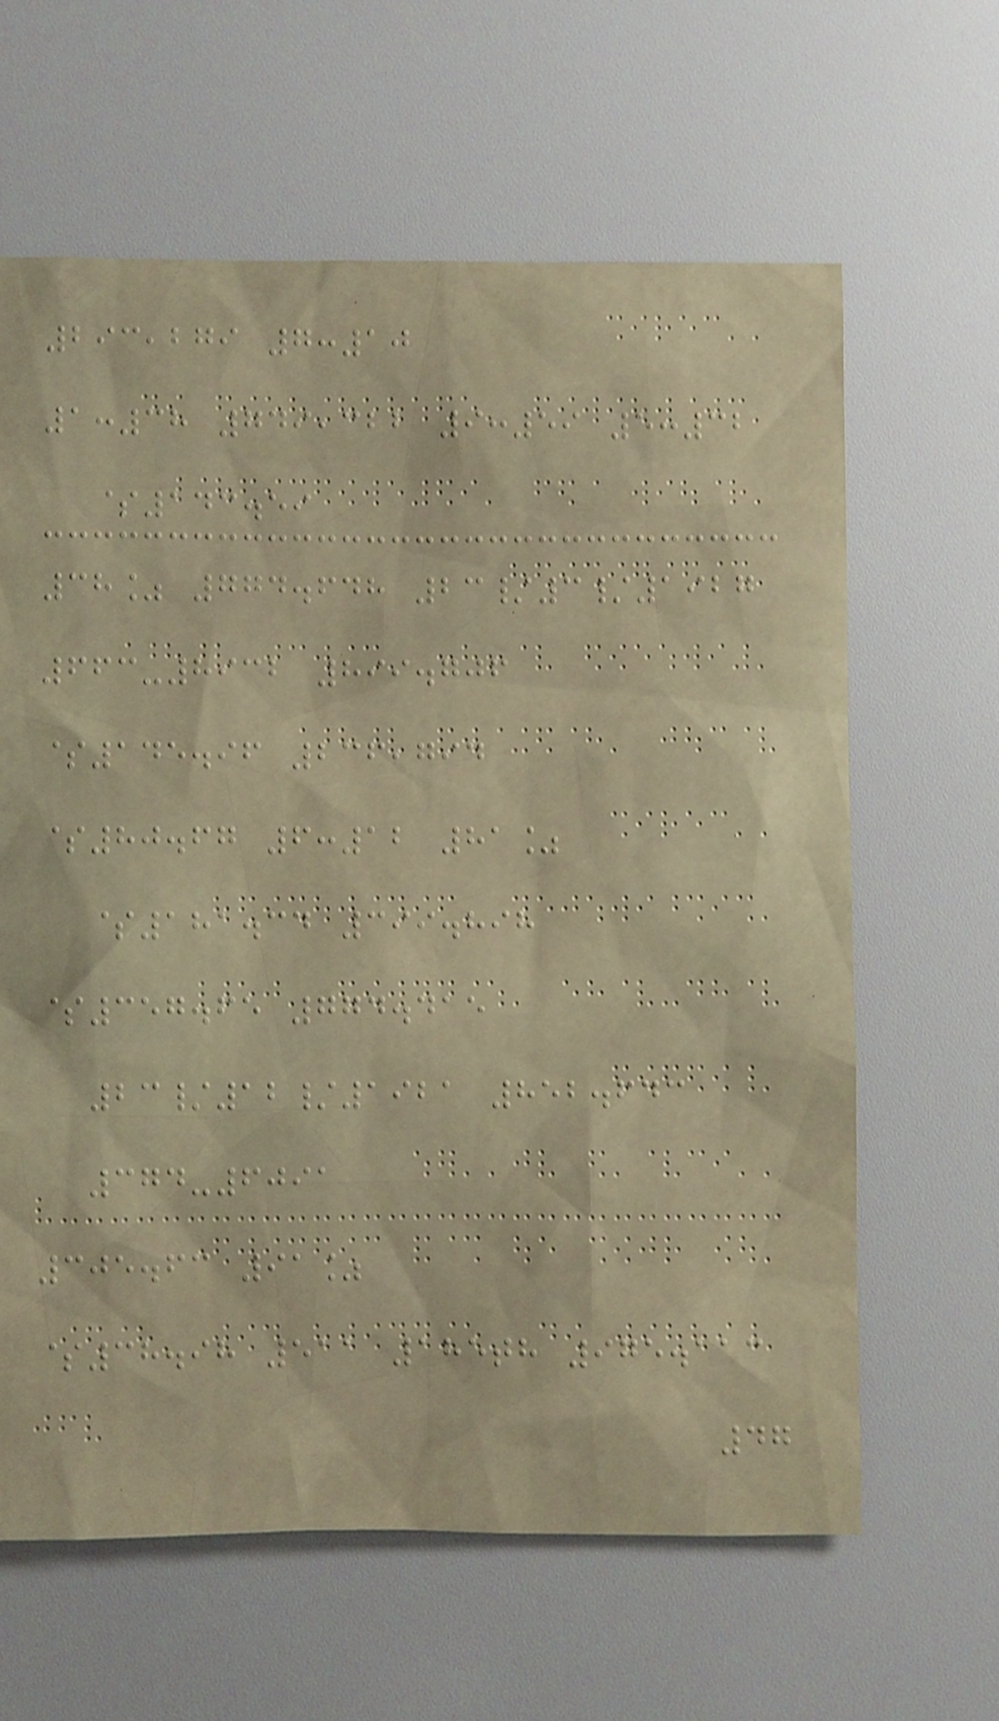293,279 7:10
1:38 749,322 9:59 5:32
$143.59
38% 774.648 23/3/1927
663-8932 899.706
$145.96 236,794
$80.67 6:12 81%
$181.34 399.898
$357.65 774.415
23/12/1921 852.643
374-6091
305.63 91%
$38.98 511 185th 975.113
47
